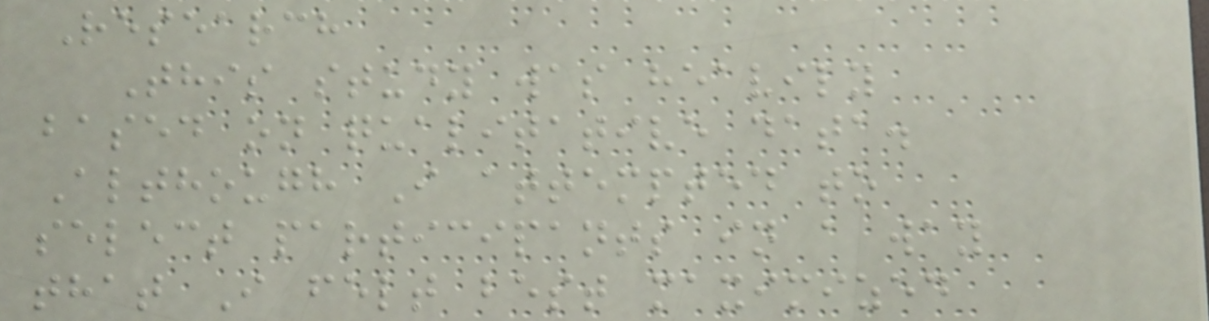Research
This study was heavily
based on qualitative data.
Although I attempted to
select participants in a way
that I felt best maximized
